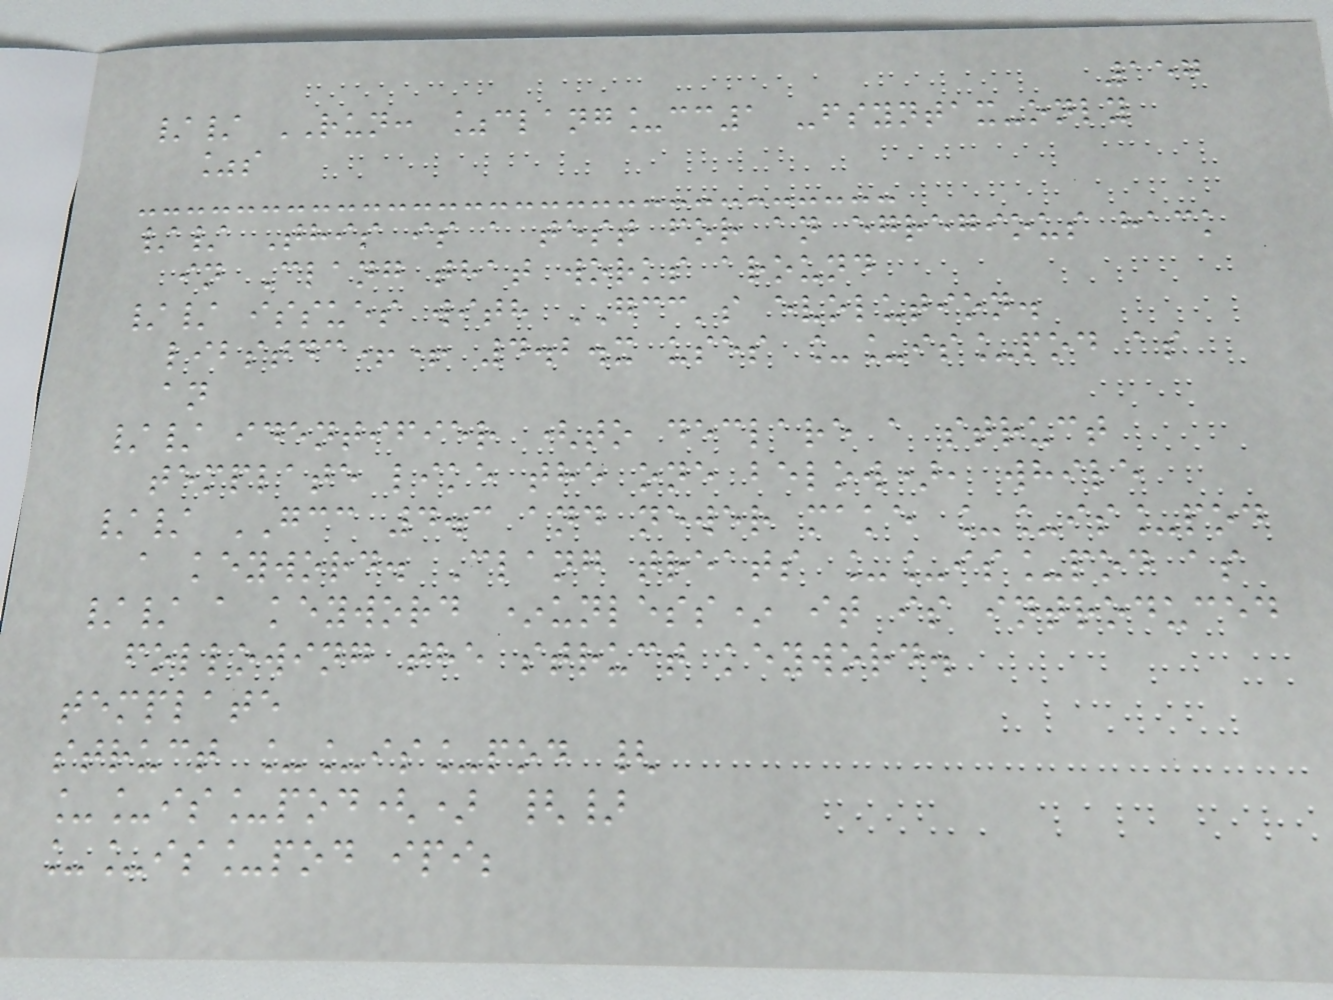157
// RUN: %clang_cc1 -fsyntax-only
%s
// This is a test for an egregious hack
in Clang that works around
// issues with GCC's evolution.
libstdc++ 4.2.x uses __is_pod as
an
// identifier (to declare a struct
template like the one below), while
// GCC 4.3 and newer make __is_pod
a keyword. Clang treats __is_pod as
// a keyword *unless* it is introduced
following the struct keyword.
template
struct __is_pod {
__is_pod() {}
__is_pod ipi;
